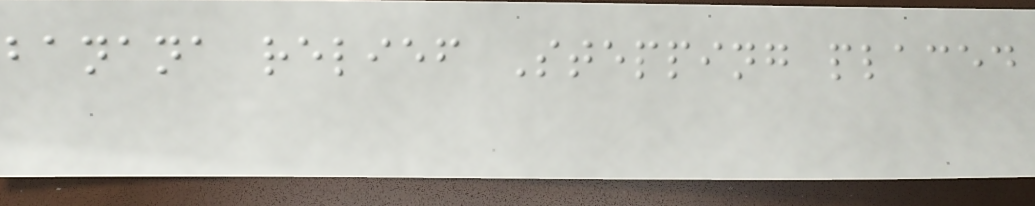banana relief Stepping placed
